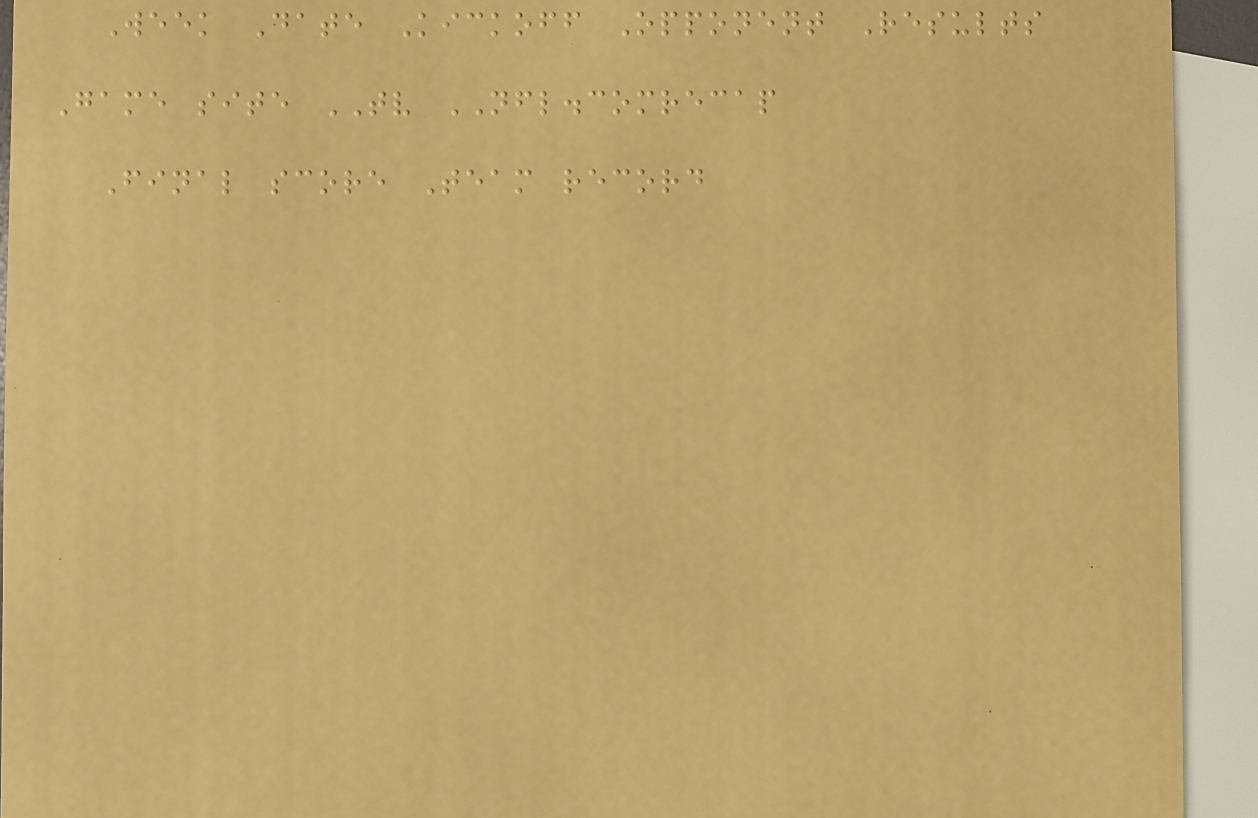Week Date Kickoff Opponent Results
Game site TV NFL.comrecap
Final score Team record
